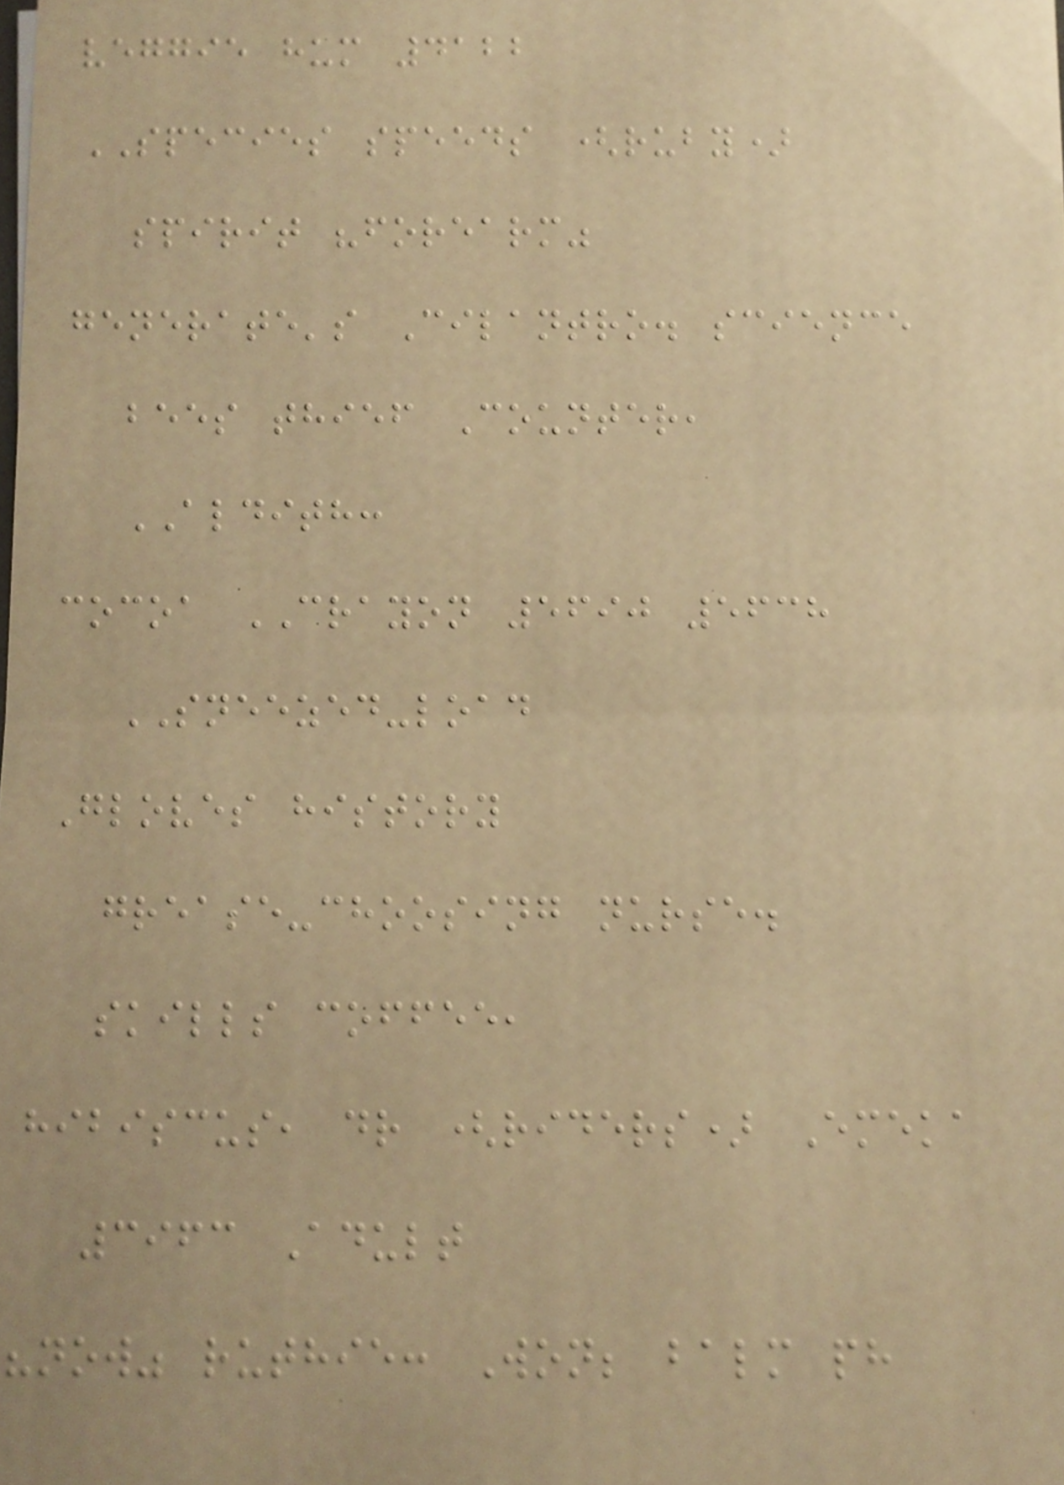veggie hum 4122
SPECIES speeds (ruby)
spirit "forearm"
generate's Cilantro. science
bees thief Counter,
ALDITH:
cocoa CRAYON 5690 5638
SNEEZED-load
Gloves history
grease-choosing nurse.
skills coffee,
hibiscus, dr (riders) Emeka
3963 Adult
"now" ruthie: Won; balm ph
